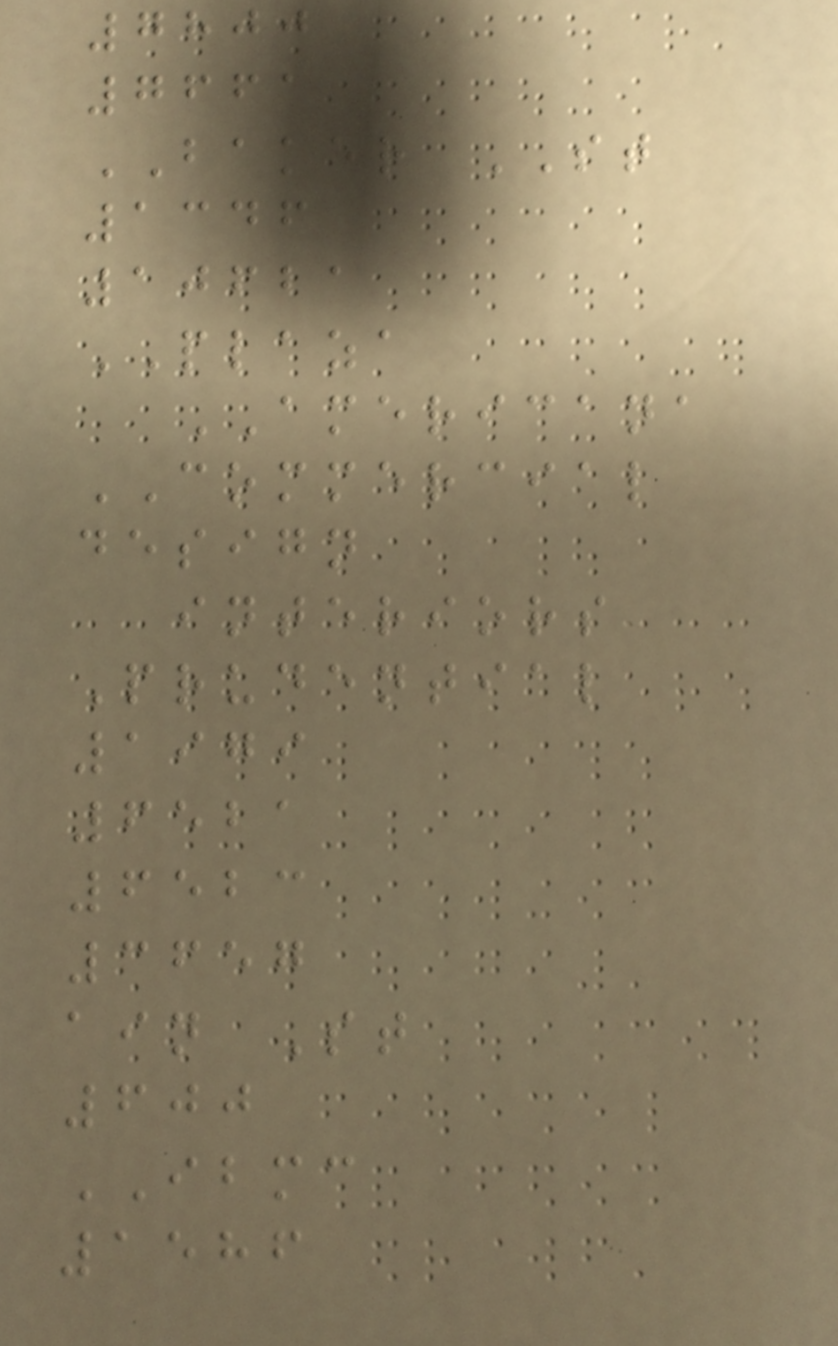7800
7661
BAKER ST
1346
10621
PLAZA
AMERICANA
COMMERCIAL
design
interiors
Prudential
1979
6521
6523
3657
ain St
600
IBMC
1586
